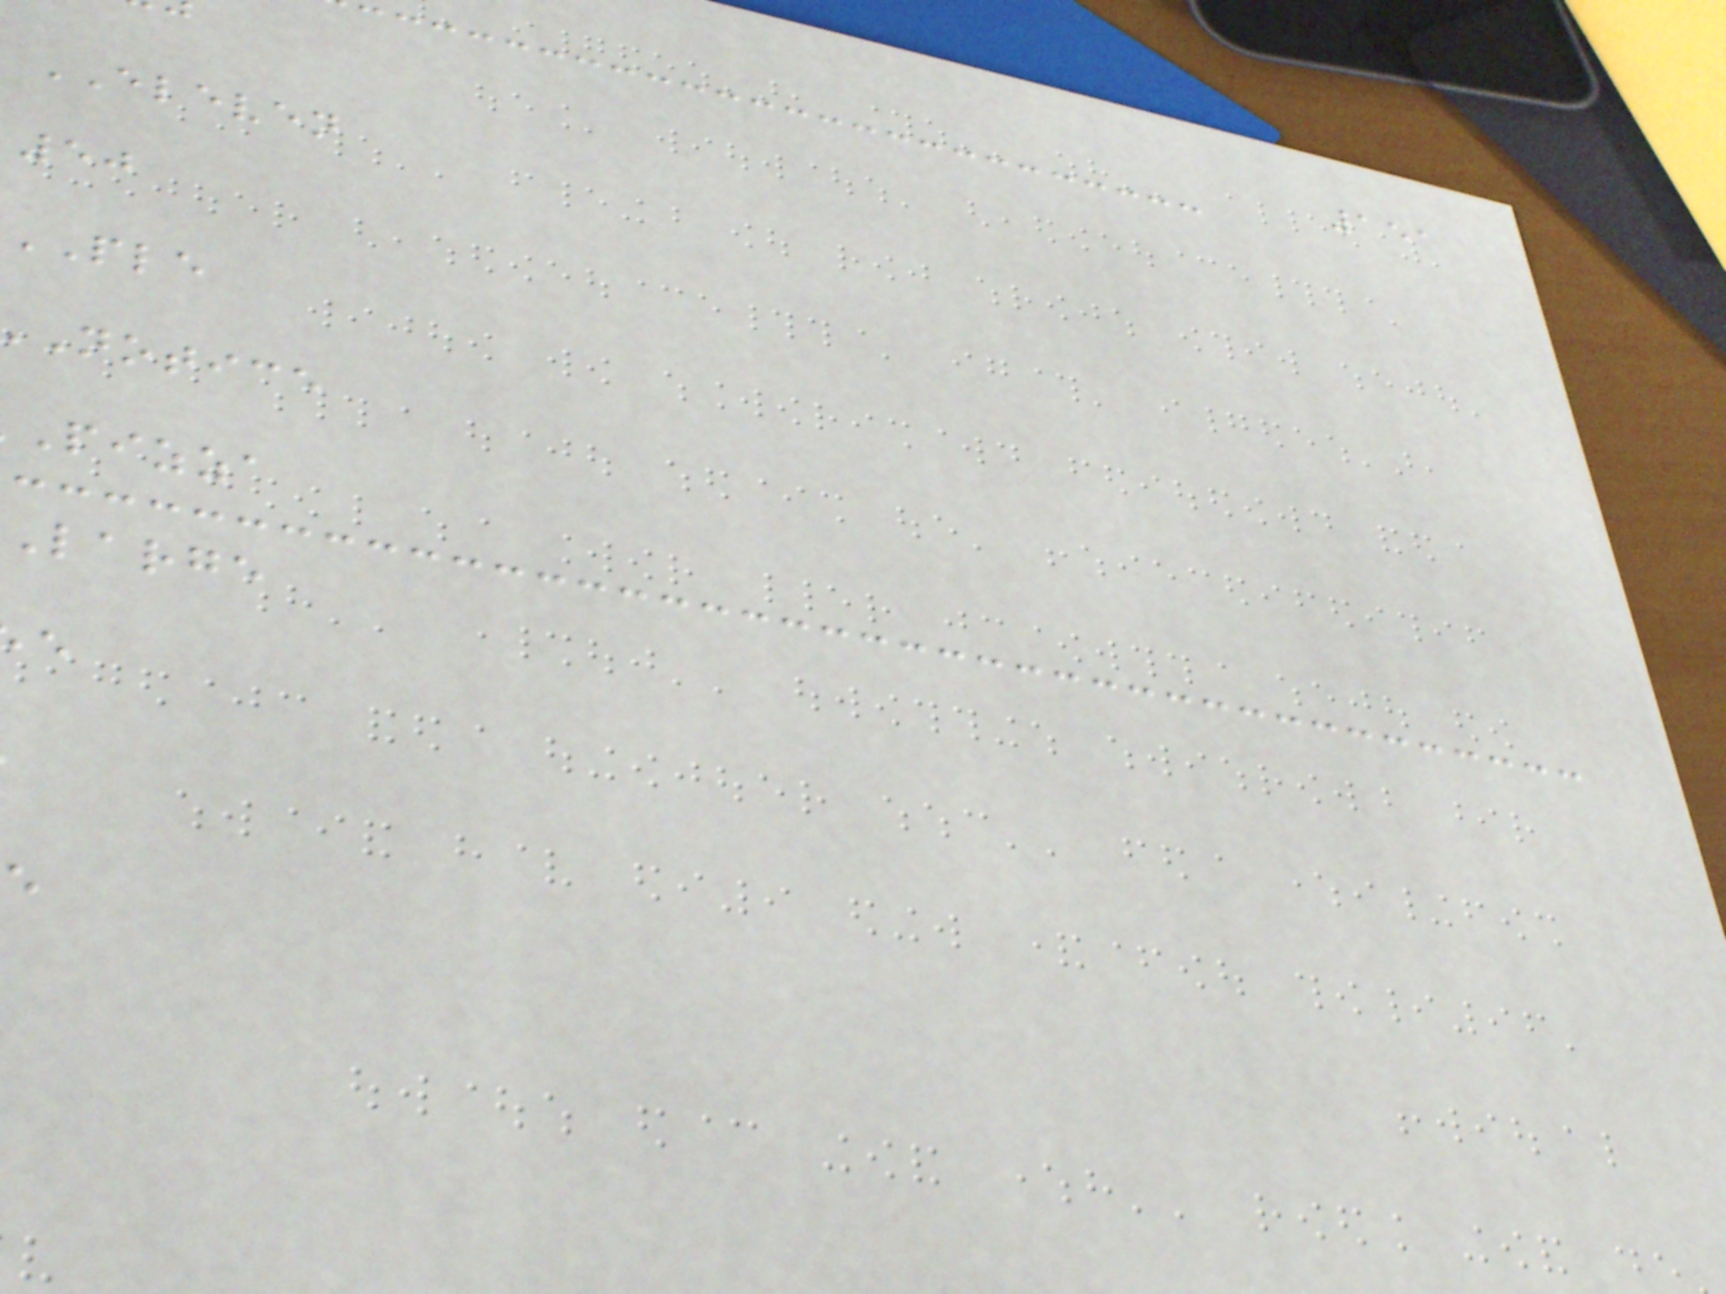151
ELEVEN
50
PLE
notice
pizza
large
